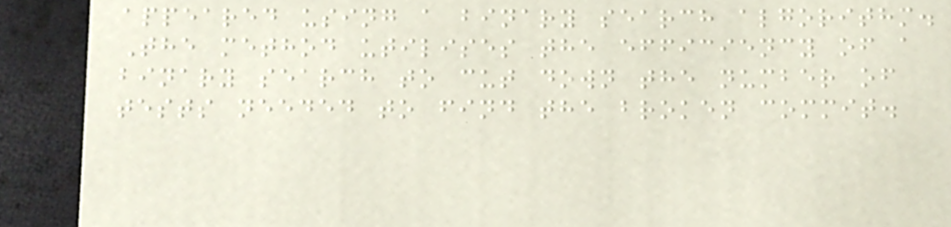appeared using a binary search algorithm.
The method utilises the efficiency of a
binary search to cut down the number of
tests needed to find the broken commit.
